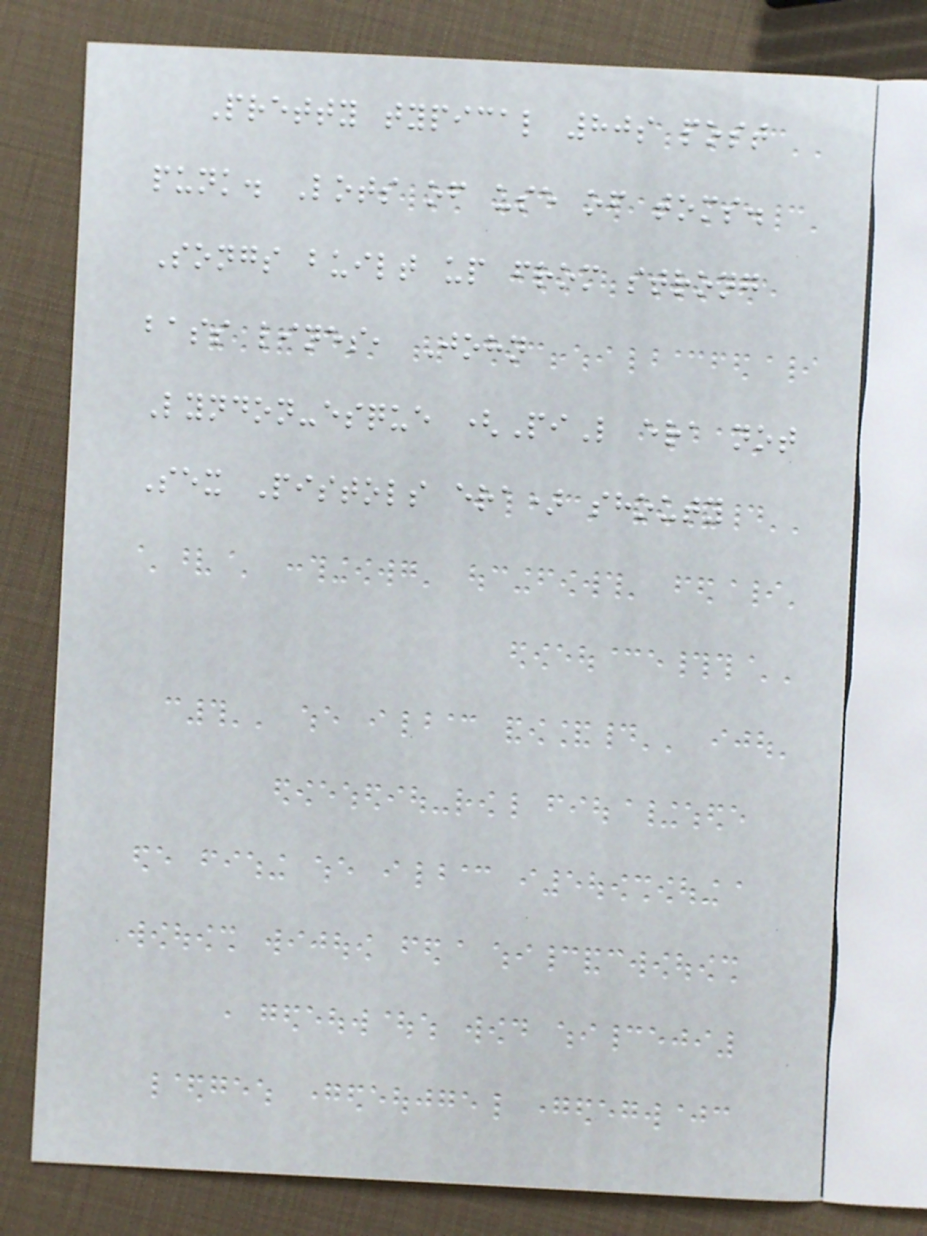Pretty typical 80s post
punk. Lots of use of toms.
Songs built up from strong
bass lines, John
Lyndon-esque (PiL era not
Sex Pistols era) shouty
